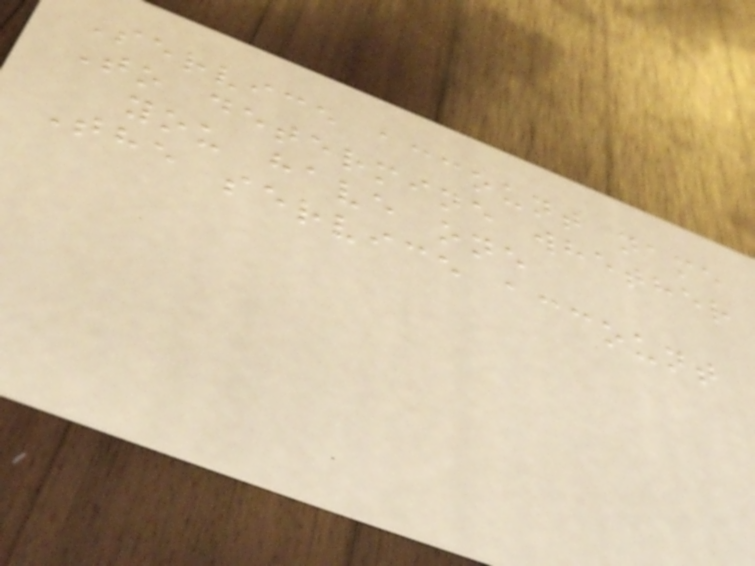Service account name
To determine whether
you have one
The service account
